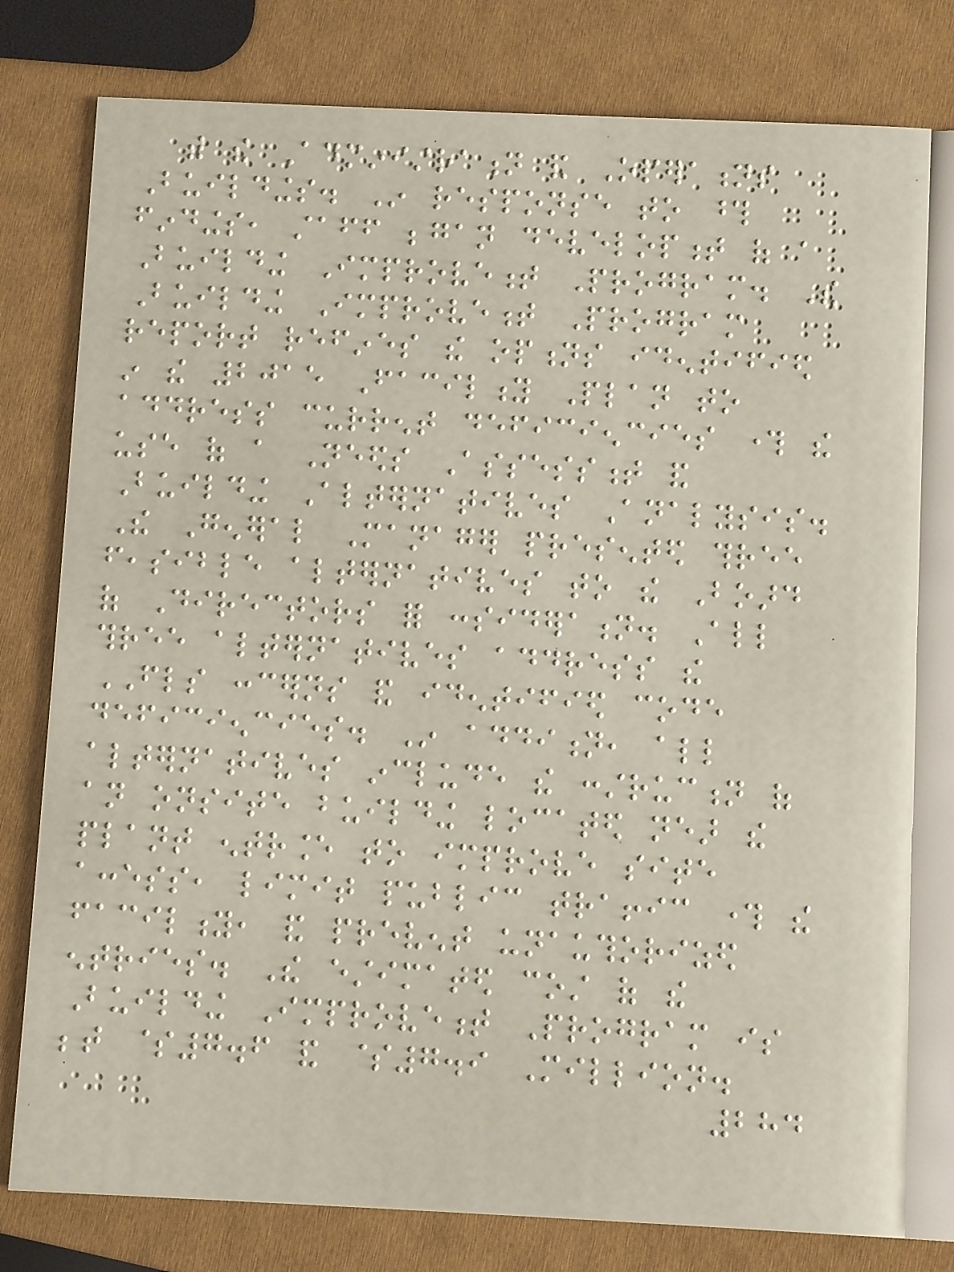with the Administration and Operations
Buildings. In response to those
findings, staff began development of a
Building Improvement Program. The
Building Improvement Program
report refines the options identified
in the 2015 Facility Plan to
address current deficiencies through the
use of a Needs Assessment and
Building Alternatives Analysis.
The General Manager presented three
feasible alternatives to the Board
of Directors for consideration. All
three alternatives address the
FLS concerns and identified code
deficiencies. In addition, all
alternatives include the construction of
an onsite building located near the
plant entrance to improve site
access, limit public traffic through the
facility, and prevent unauthorized
entries. The estimated cost of the
Building Improvement Program is
between $7.6 and $7.9 Million.
284
